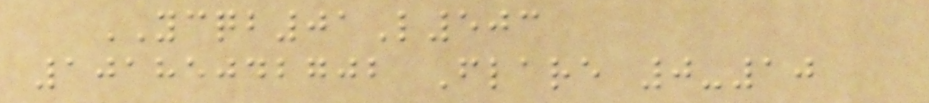YCQB01L503
10185042702 Flare 0-10
